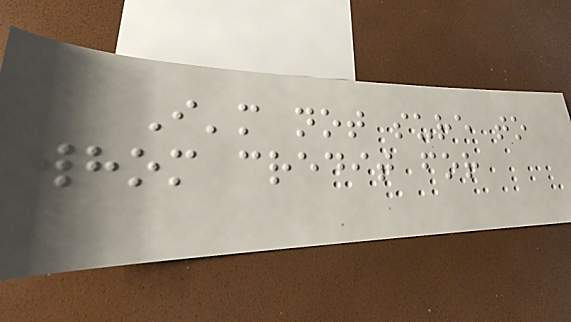I'm not sure to
whom credit for
